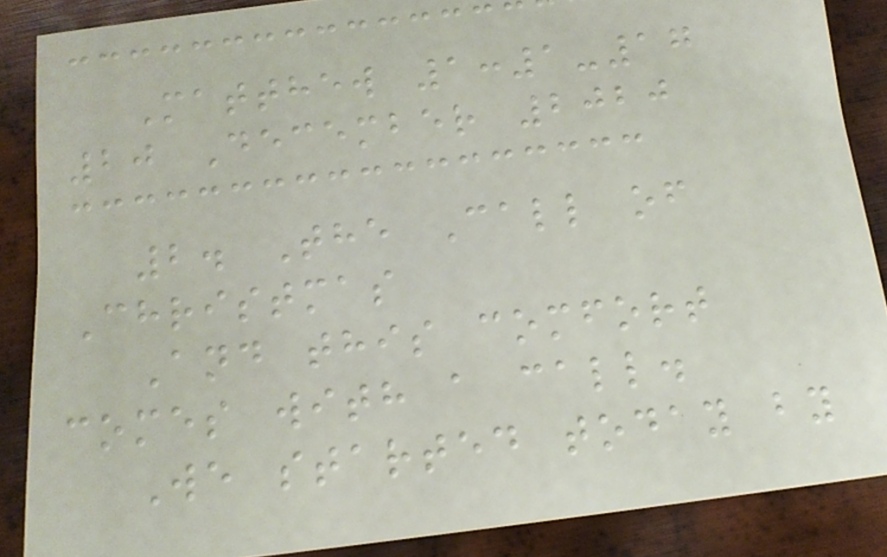Matthew 1:1-17
20 December 2020
2. The Call of
Christmas
And this comfort
comes with a call.
We started today by
